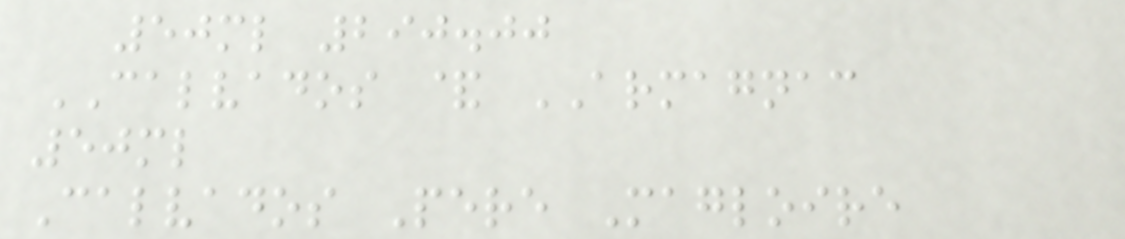50ml 290.00
CALVADOS & ARMAGNAC
50ml
Calvados Pere Magloire
